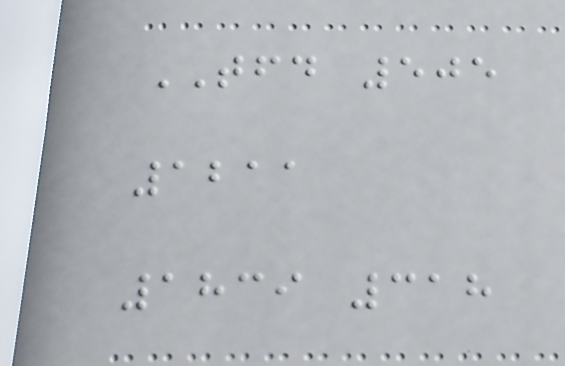TFD 505
1211
1839 318
